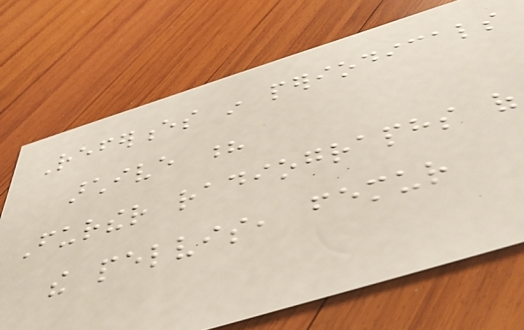References in periodicals
archive ?
Further radiographs of
the pelvis, femur
